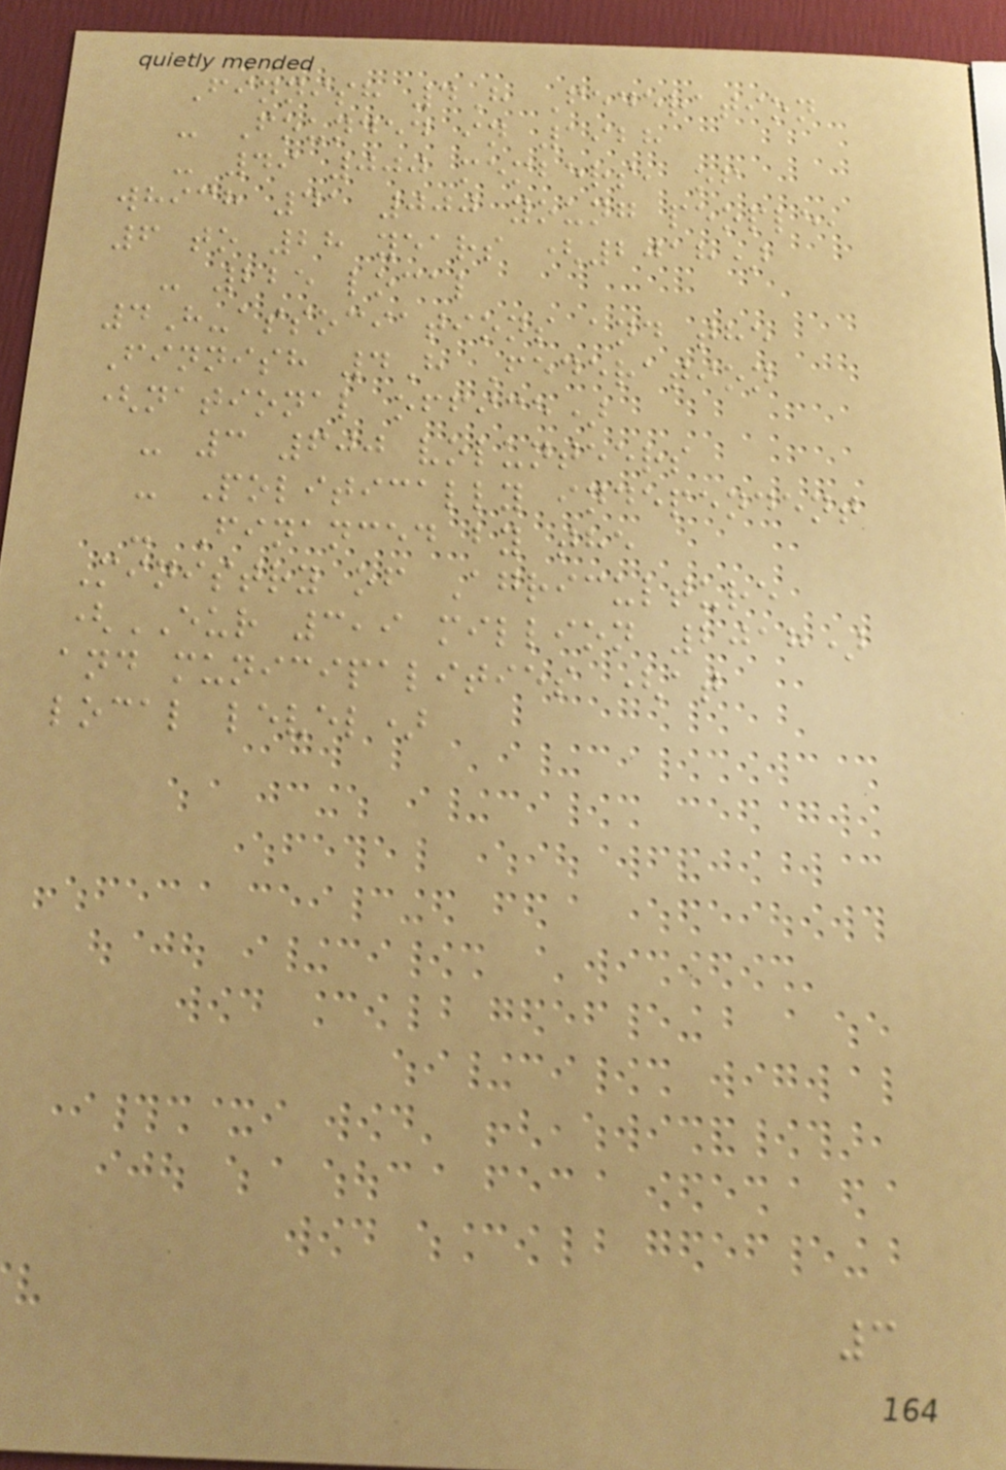Finnish 4H Federation
- Founded in 1928
- 49 000 members, of
which 41 000 young people,
6 to 28 years (2018)
- 225 local
4H-associations and the
Finnish 4H Federation
(national office)
- 3 600 volunteers
- Politically independent
- Financed by the
Ministry of Agriculture
(EUR 3,9 million 2018)
and municipalities (at
local level)
3
